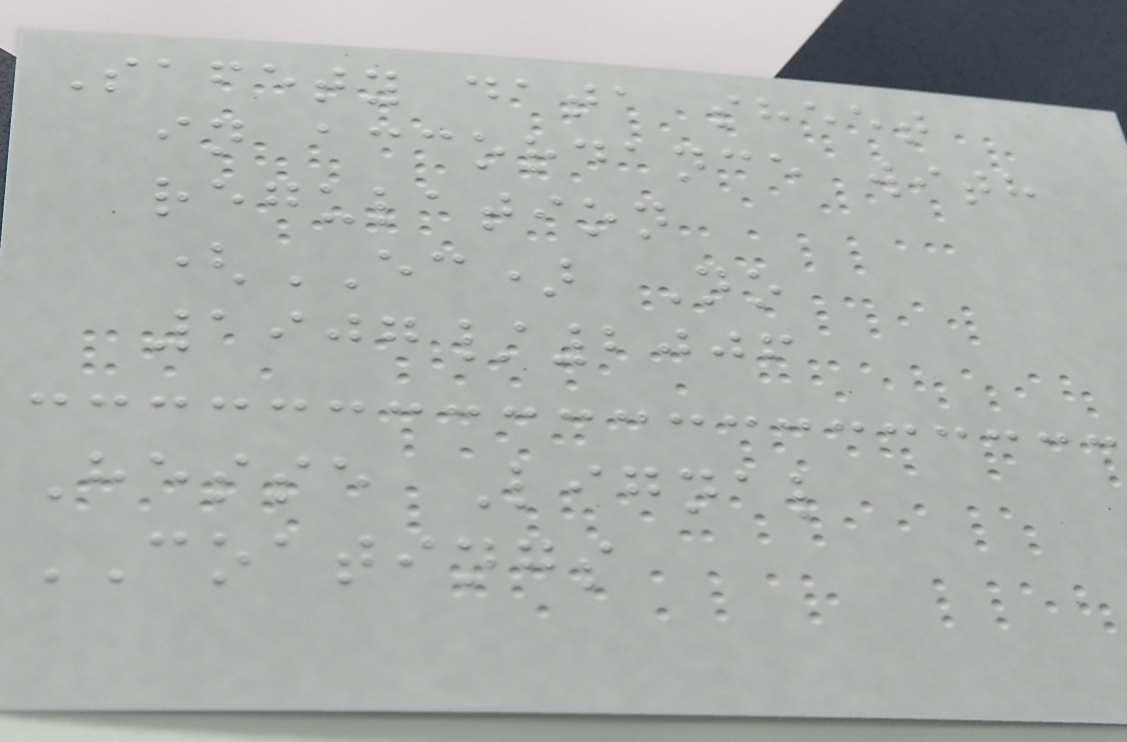Safety data sheet
in accordance with
regulation
(EC) No
1907/2006
Hesse Lignal
COATINGS
